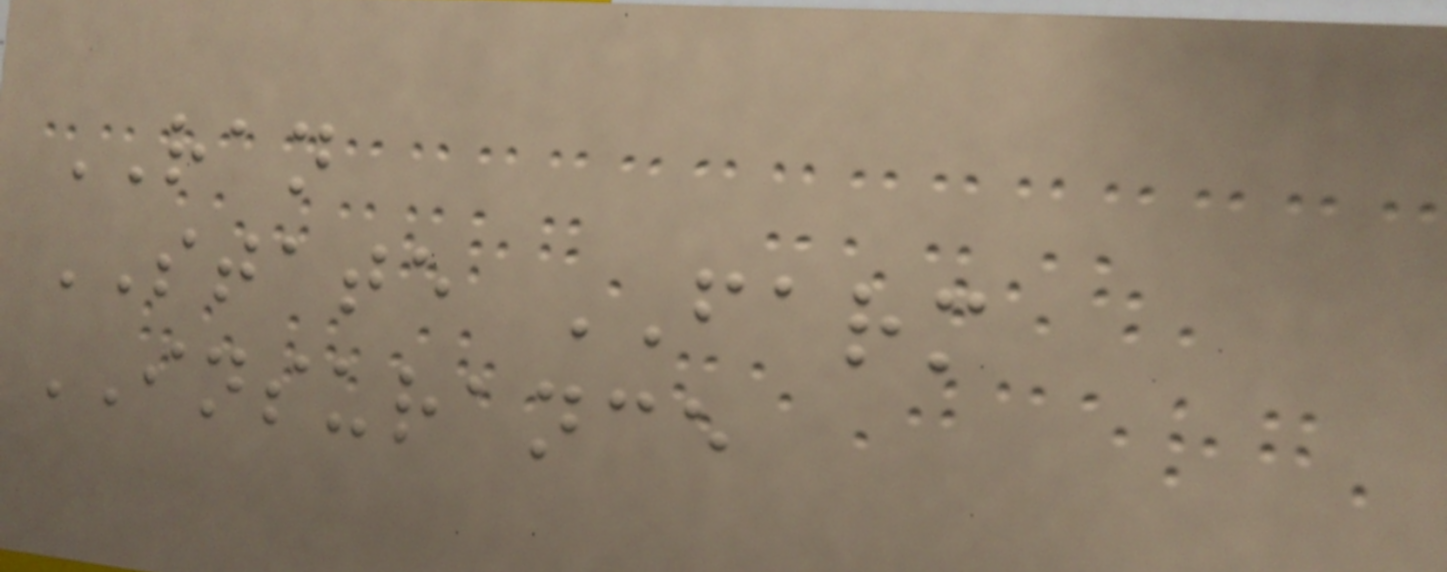RAN
STATE FARM
INSURANCE
